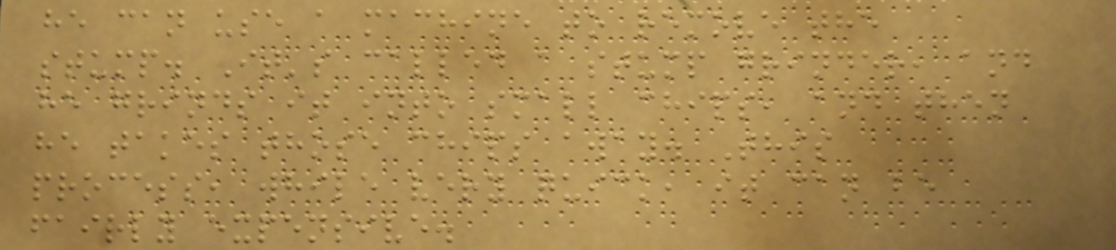he can use a machine to remove the
stump. It's called a stump grinder, and
he grinds it into small chips, and then
he takes those chips away. This
process, while very quick, it can be
fairly expensive.
